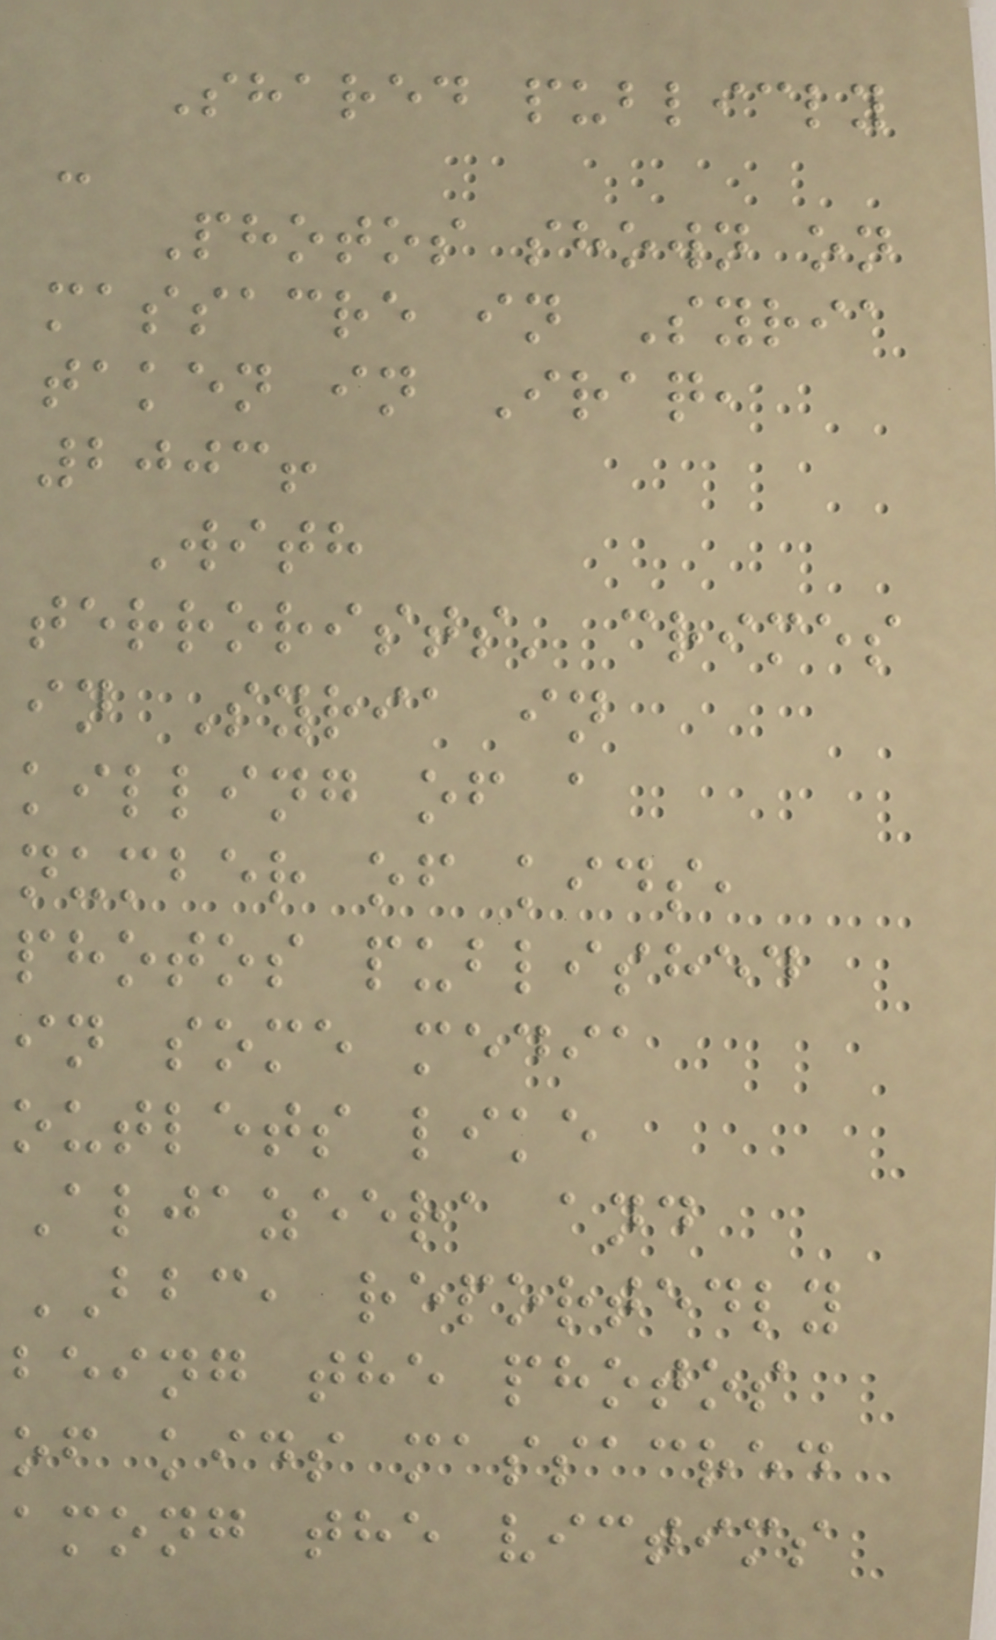Shared publicly
-
Photos shown on
massacre in Syria
taken in Iraq,
2003!
With
terrorists' crimes
in Syria in
killing of a
number of kids,
photos published
in some media
outlets like
Aljazeera and
BBC, reportedly
being the photos
of kids massacred
among the victims
